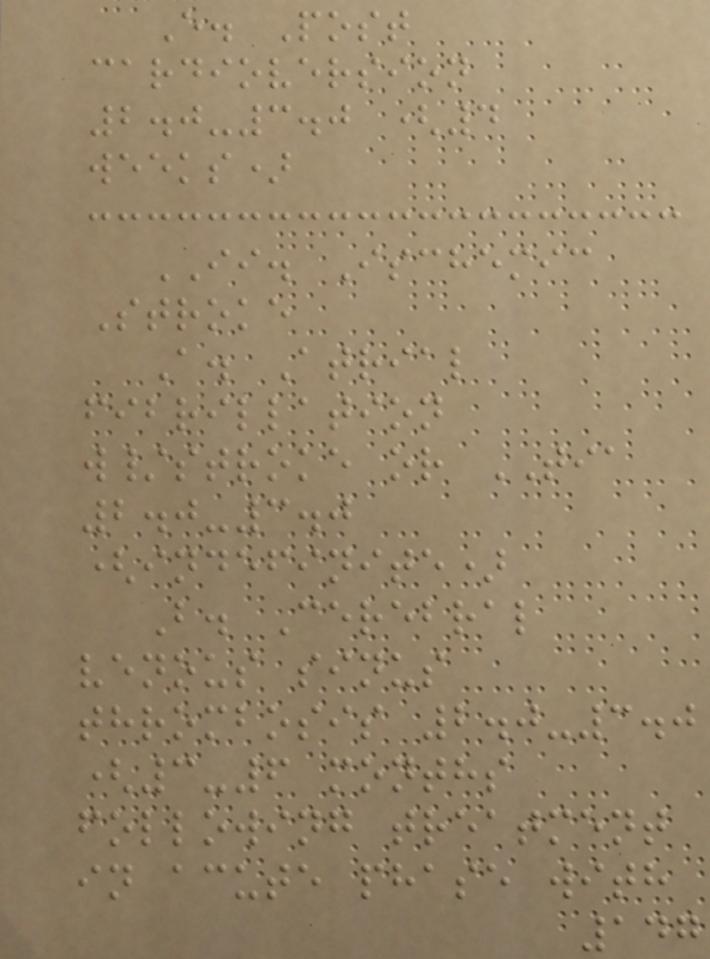E. Post
cardioversion
2.0-3.0 (4
weeks)
II. Ischemic
Stroke
A. Atrial
fibrillation
w/stroke or TIA
2.0-3.0
(indefinite)
B. Cerebral
venous sinus
thrombosis 2.0-3.0
(3-6 months
following treatment
in acute phase with
147
